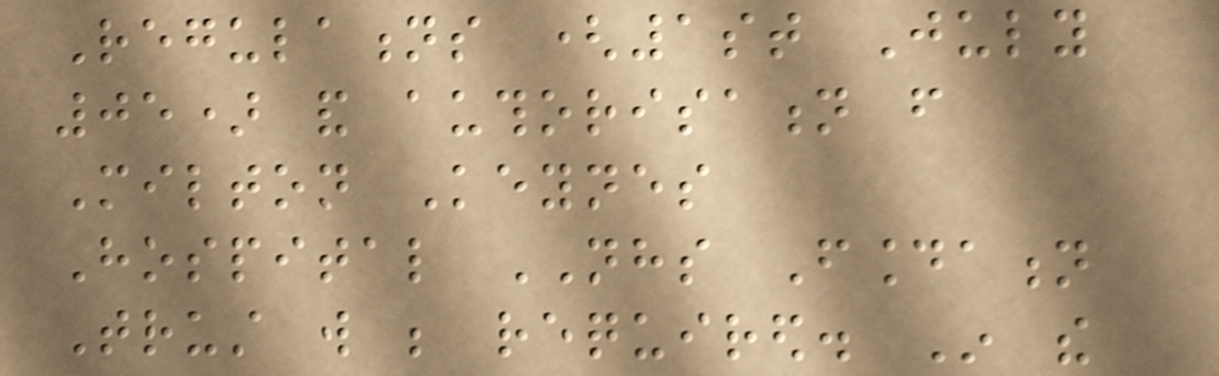Regulations (1st July
05) and authorisation from
Milton Keynes
Hospital NHS Foundation
Trust will be required. In the
